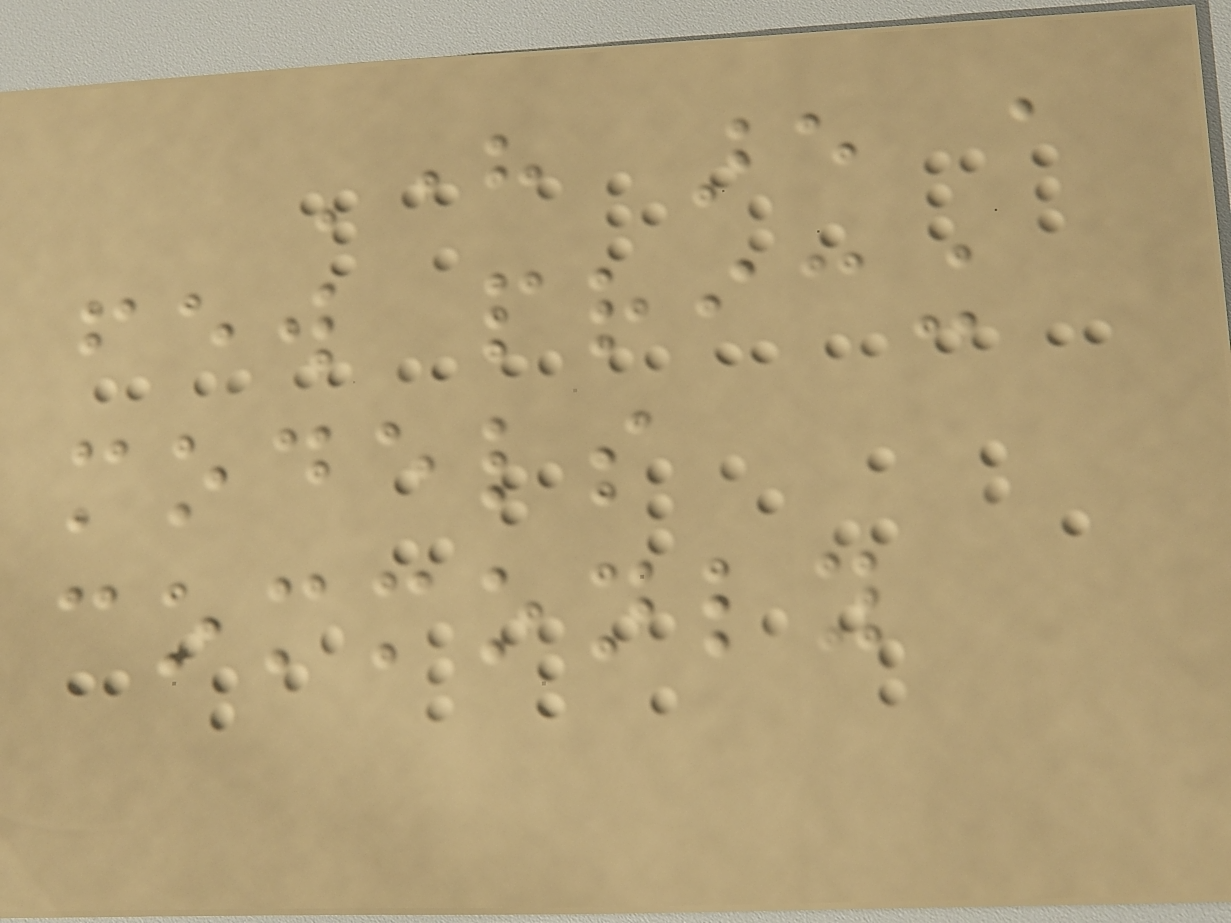Here are a
few pricing
models
commonly
